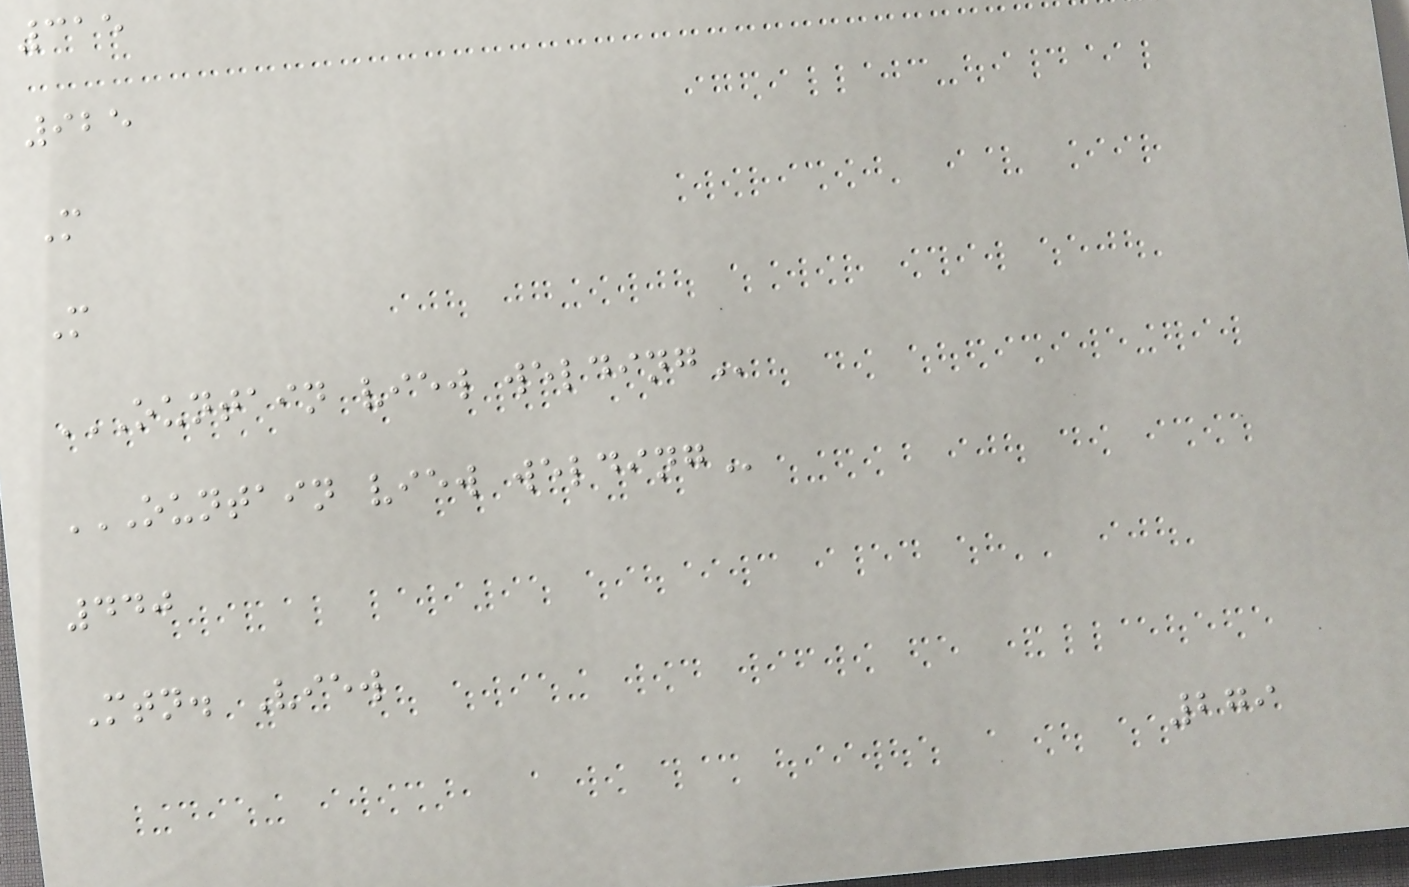315
925
M
M
OUNTAIN VIEW WELDING
OUNTAIN VIEW WELDING
440
Mtn. View
279
